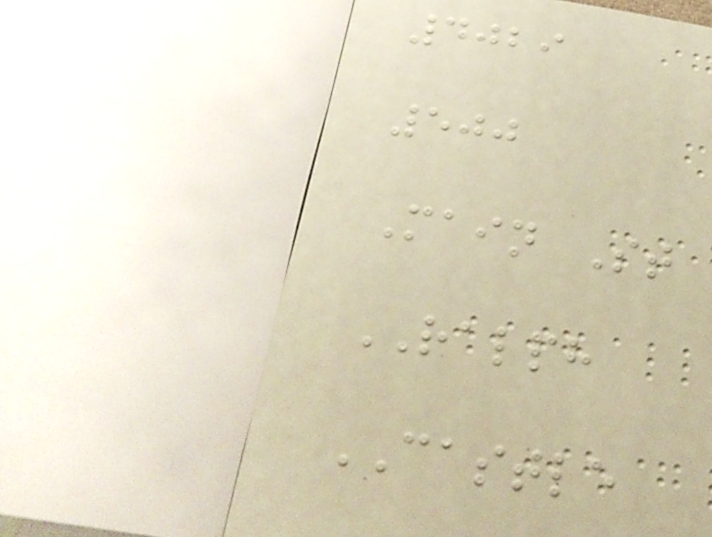4029
500
Main St
RALPH
CASTLE
